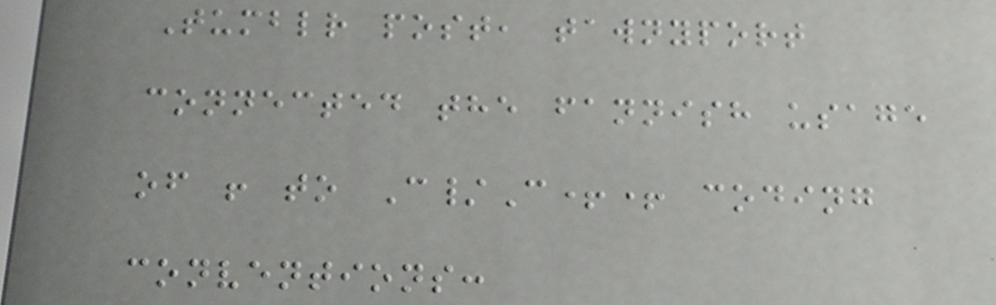Tumblr post, tawnyport
connected the fannish usage
of ! to C/C++ coding
conventions:
